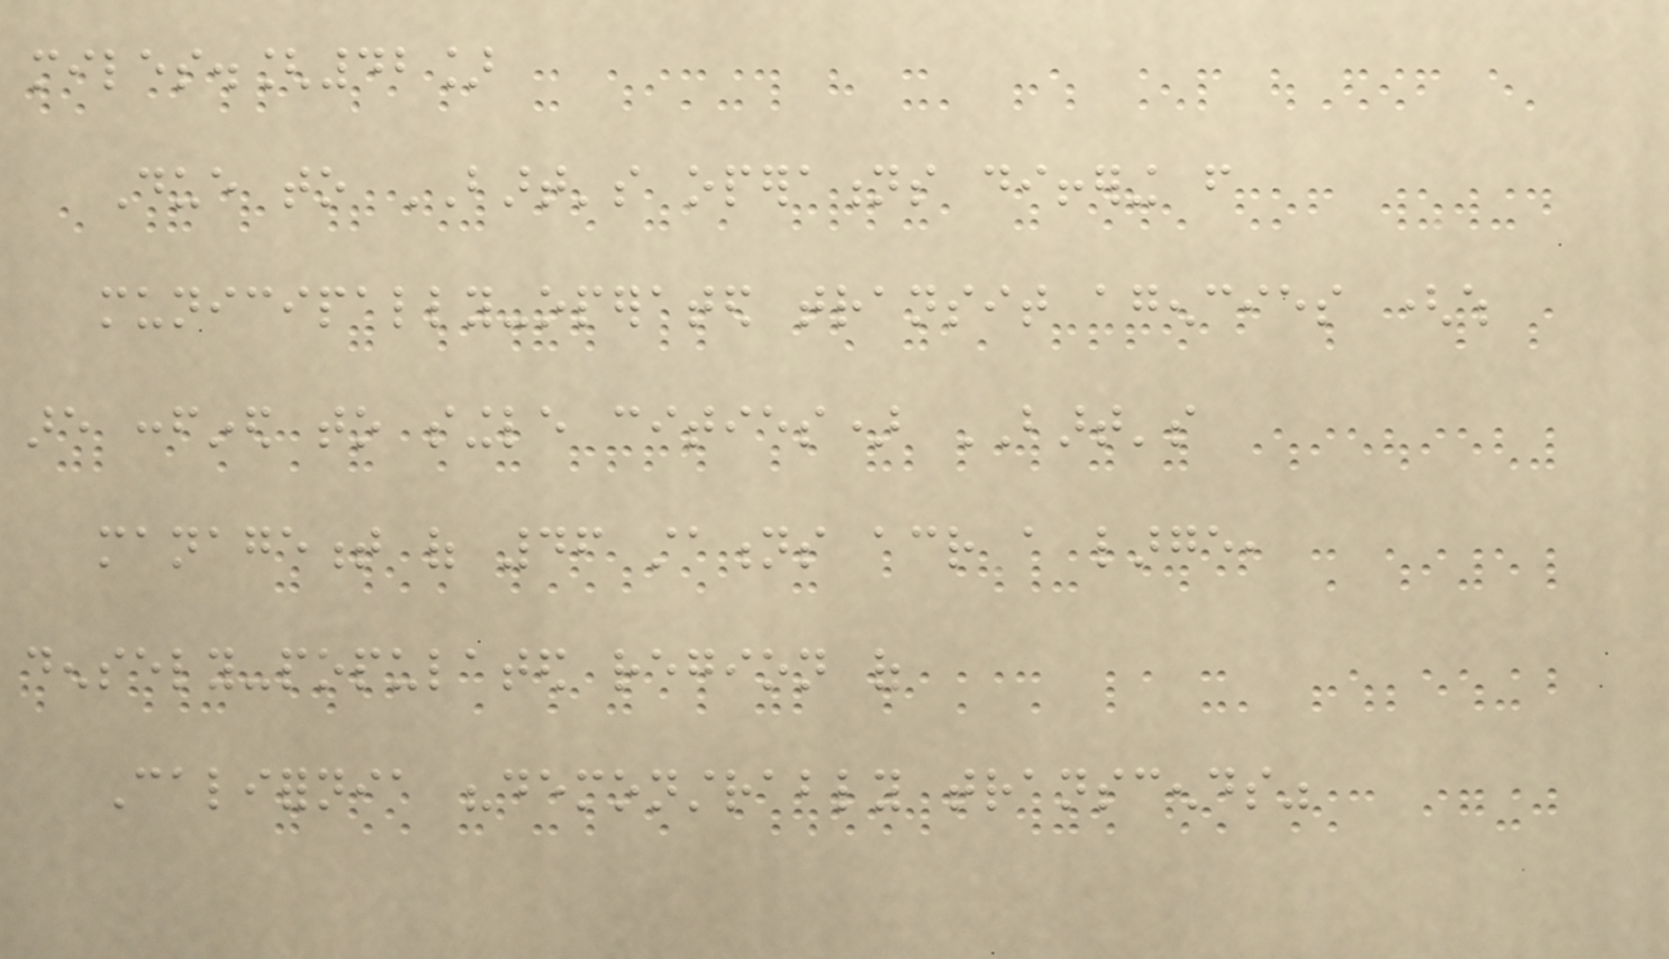miles.[42]
Due to BART's operations differing from
municipally-operated transit agencies (which
are confined to single cities) BART's
management of 46 stations across a large,
densely-populated region of
California "demonstrably transcends"
